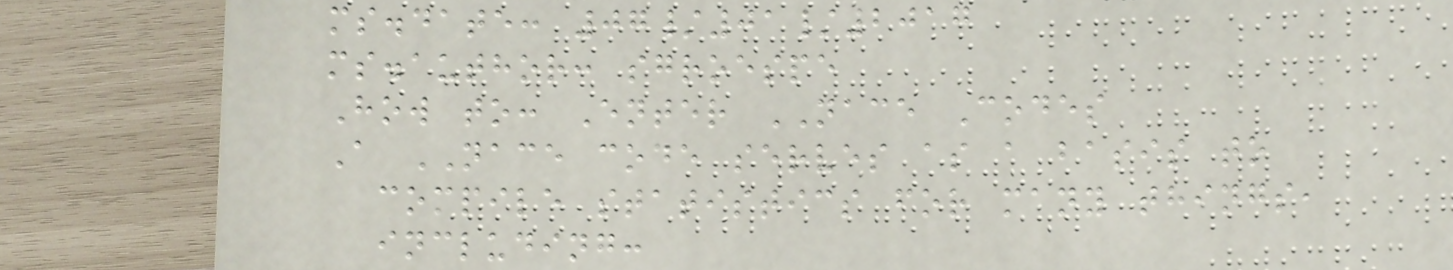ms.date: 07/01/2017
ms.author: sgroespe
How to: Enter NACE Codes
A NACE code serves as a basis to
compile statistics for many things,
including:
